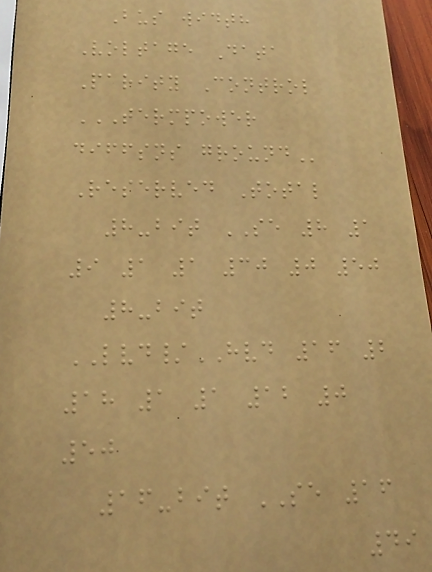Bus width
Voltage Data
Parity Control
TERMPOWER
DIFFSNS GROUND
Reserved Total
8-bit SE 8 1
9 1 1 30 0 50
8-bit
LVD/HVD 16 2
18 1 1 12 0
50
16-bit SE 16
49
